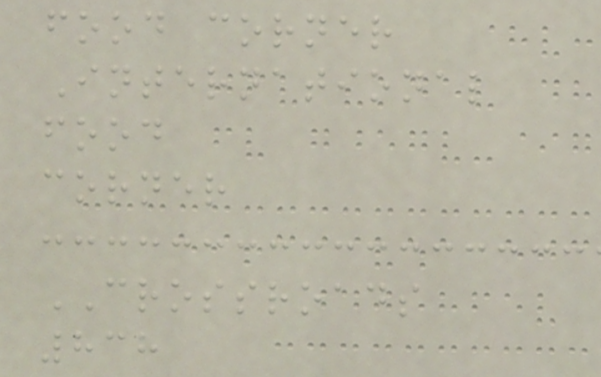food corner
International
food
corner
CROSSROADS
838
